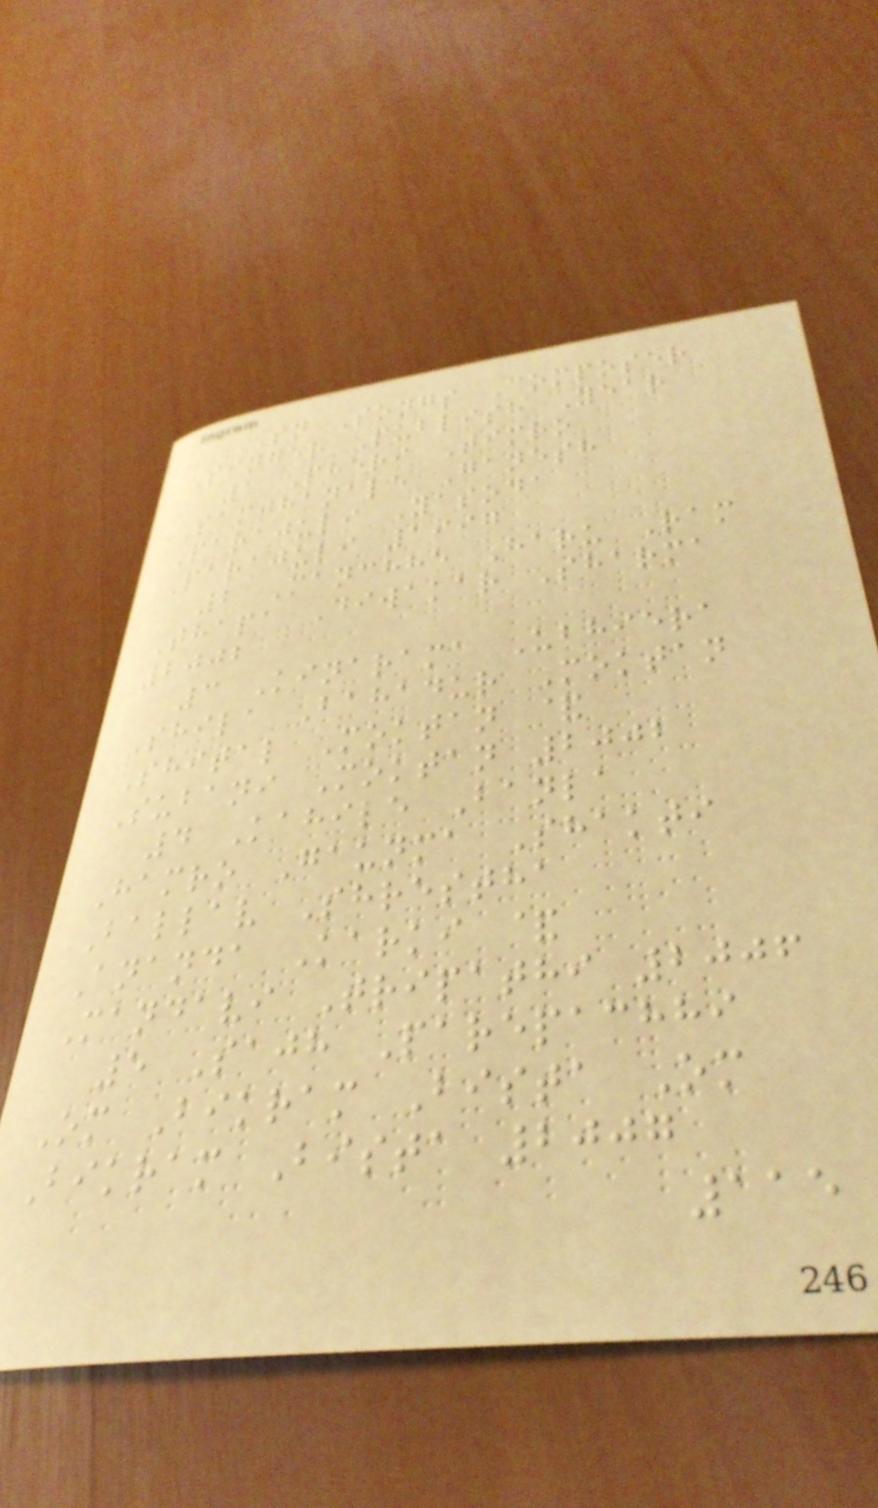SN Songs Composer
Singer Publish Year
1 Pheri Timro
Samjhanale Ganesh
Parajuli Yasoda
Parajuli 1997
2 Manchhe Haru Ram
Thapa Diwakar Sharma
2002
3 Kinarama Ubhiera
Shila Bahadur Moktan
Shital Moktan &
Subani Moktan 2002
4 Kahile Banla
Hamro Gaunma Shakti
Ballav Shrestha
Ananda Karki &
Mandavi Tripathi 2006
5 Sajh Parepachhi
Om Bikram Bista Om
Bikram Bista 2007
115
